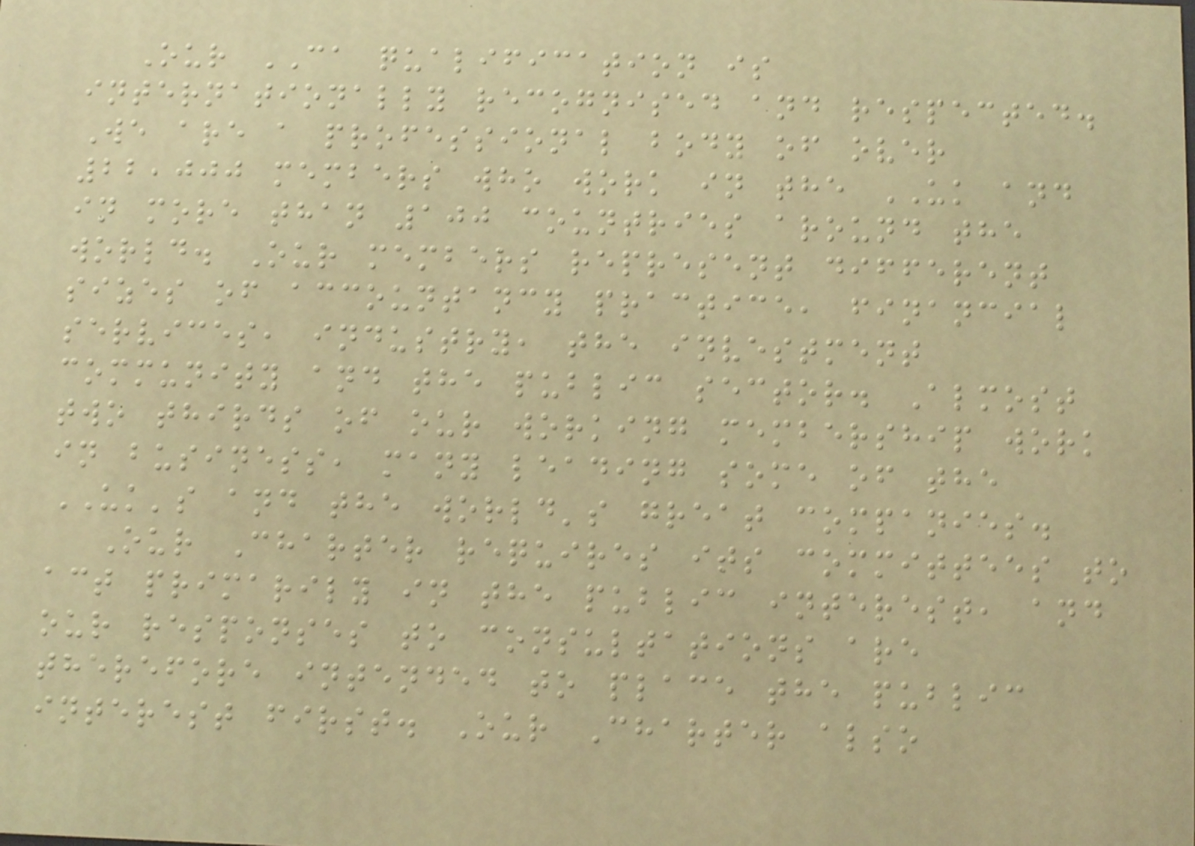Our CA qualification is
internationally recognised and respected.
We are a professional body of over
22,000 members who work in the UK and
in more than 100 countries around the
world. Our members represent different
sizes of accountancy practice, financial
services, industry, the investment
community and the public sector. Almost
two thirds of our working membership work
in business, many leading some of the
UK's and the world's great companies.
Our Charter requires its committees to
act primarily in the public interest, and
our responses to consultations are
therefore intended to place the public
interest first. Our Charter also
